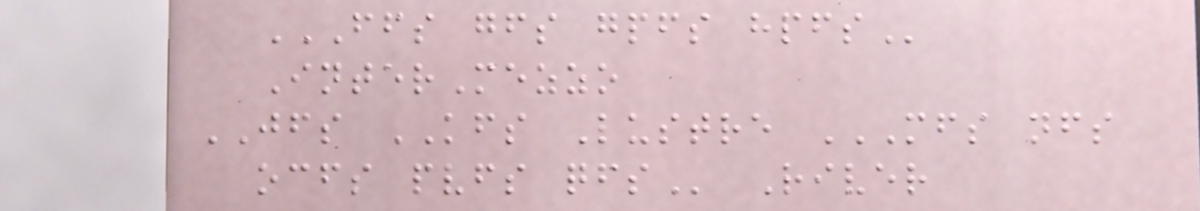FFS GFS GPFS HPFS
InterMezzo
JFS KFS Lustre MFS NFS
OCFS PVFS QFS River
